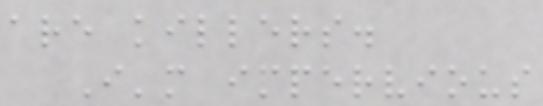are killers.
I'm impervious
